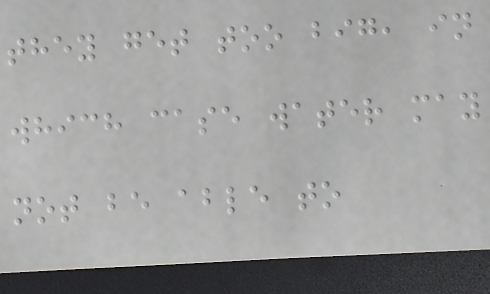they get too big, in
which case water may
not be able to
